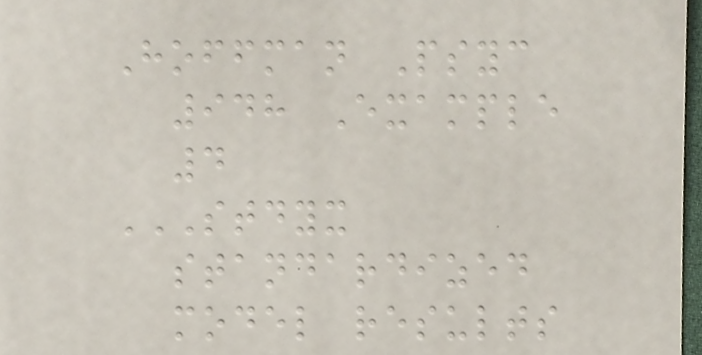Hoffman Psyc
948 Example
4
STDYX
STANDARDIZED
MODEL RESULTS
